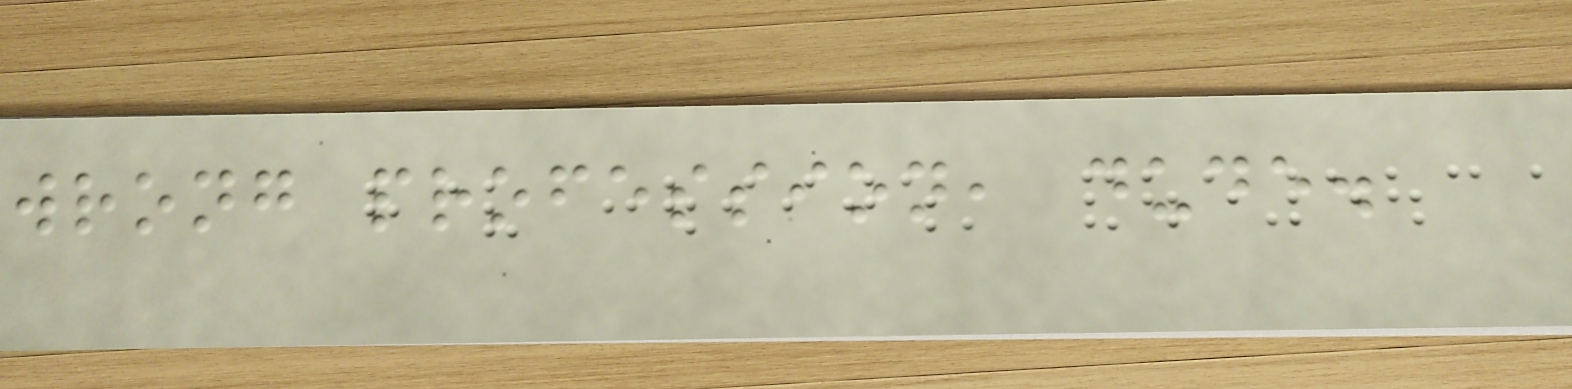wrong profession, dude.
